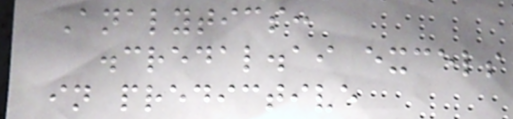Analytics:
.credal.ai excels
in predictive
